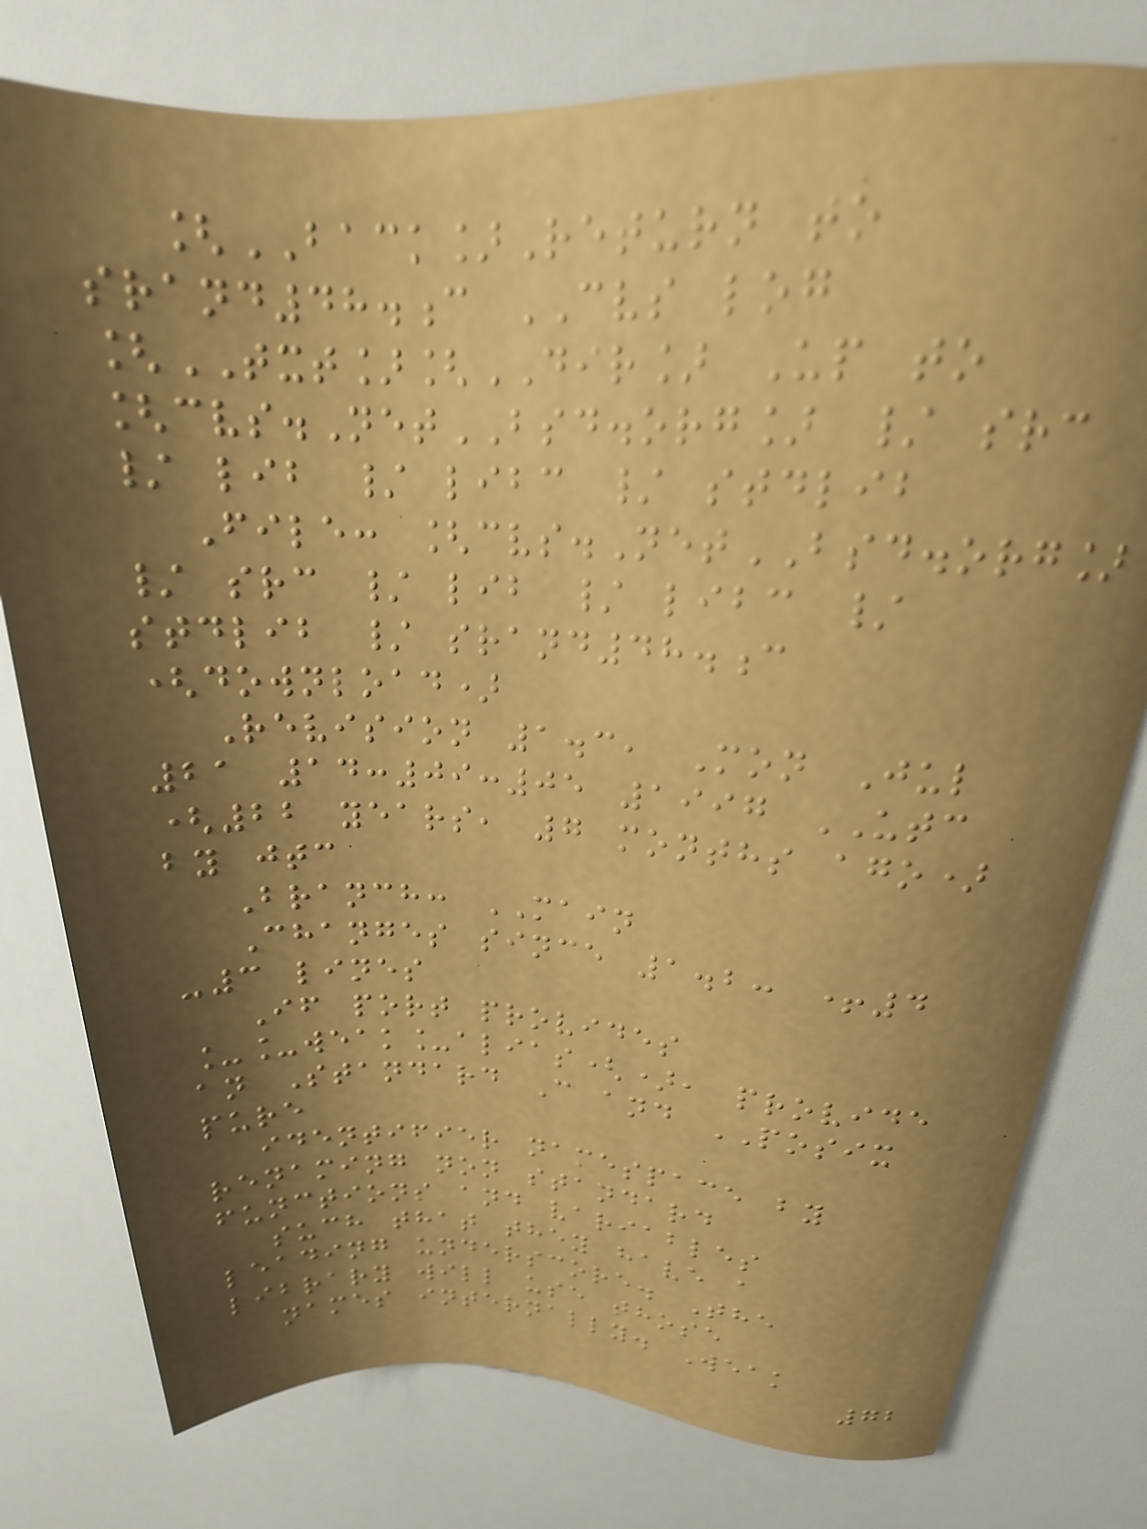[BACK]Return to
srand48.c CVS log
[TXT][DIR] Up to
[cvs.NetBSD.org] / src
/ lib / libc / stdlib
File: [cvs.NetBSD.org]
/ src / lib / libc /
stdlib / srand48.c
(download)
Revision 1.3, Mon Jul
21 14:09:05 1997 UTC
(22 years, 7 months ago)
by jtc
Branch: MAIN
Changes since 1.2: +4
-3 lines
If port provides
__weak_alias(), provide
an Standard C and POSIX
pure
identifier namespace by
renaming non standard
functions and variables
such that they have a
leading underscore. The
library will use those
names internally. Weak
72
